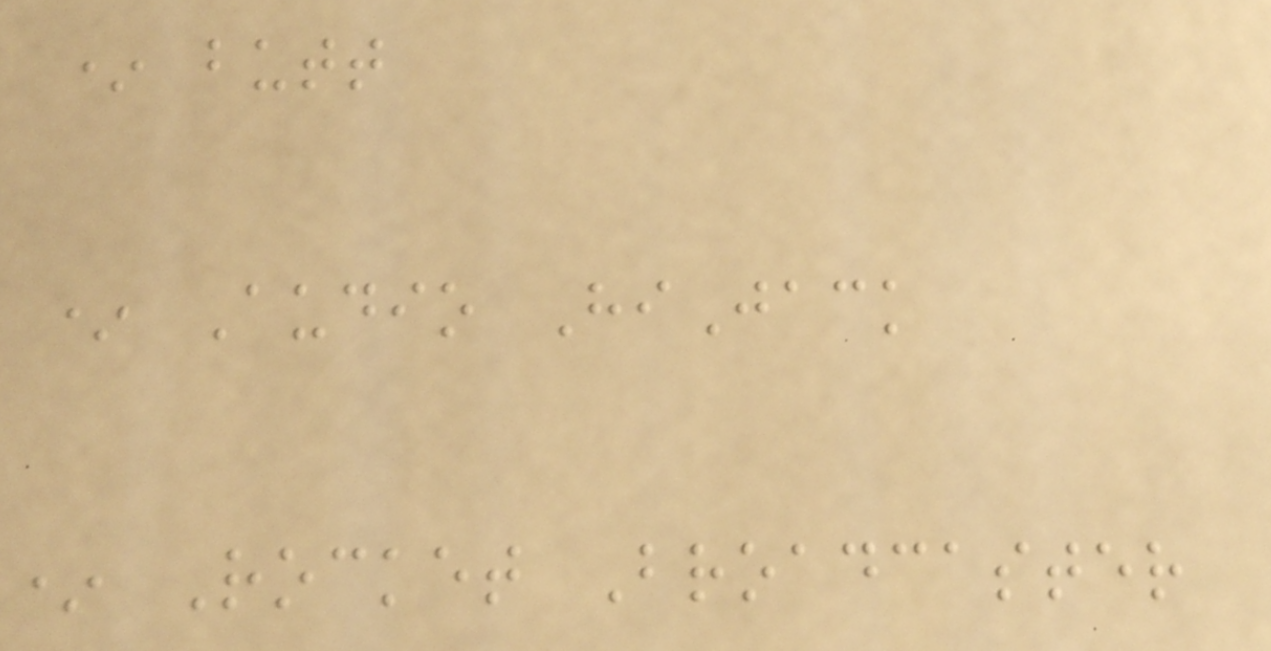* butt
* Audio HiJack
* Rocket Broadcaster
